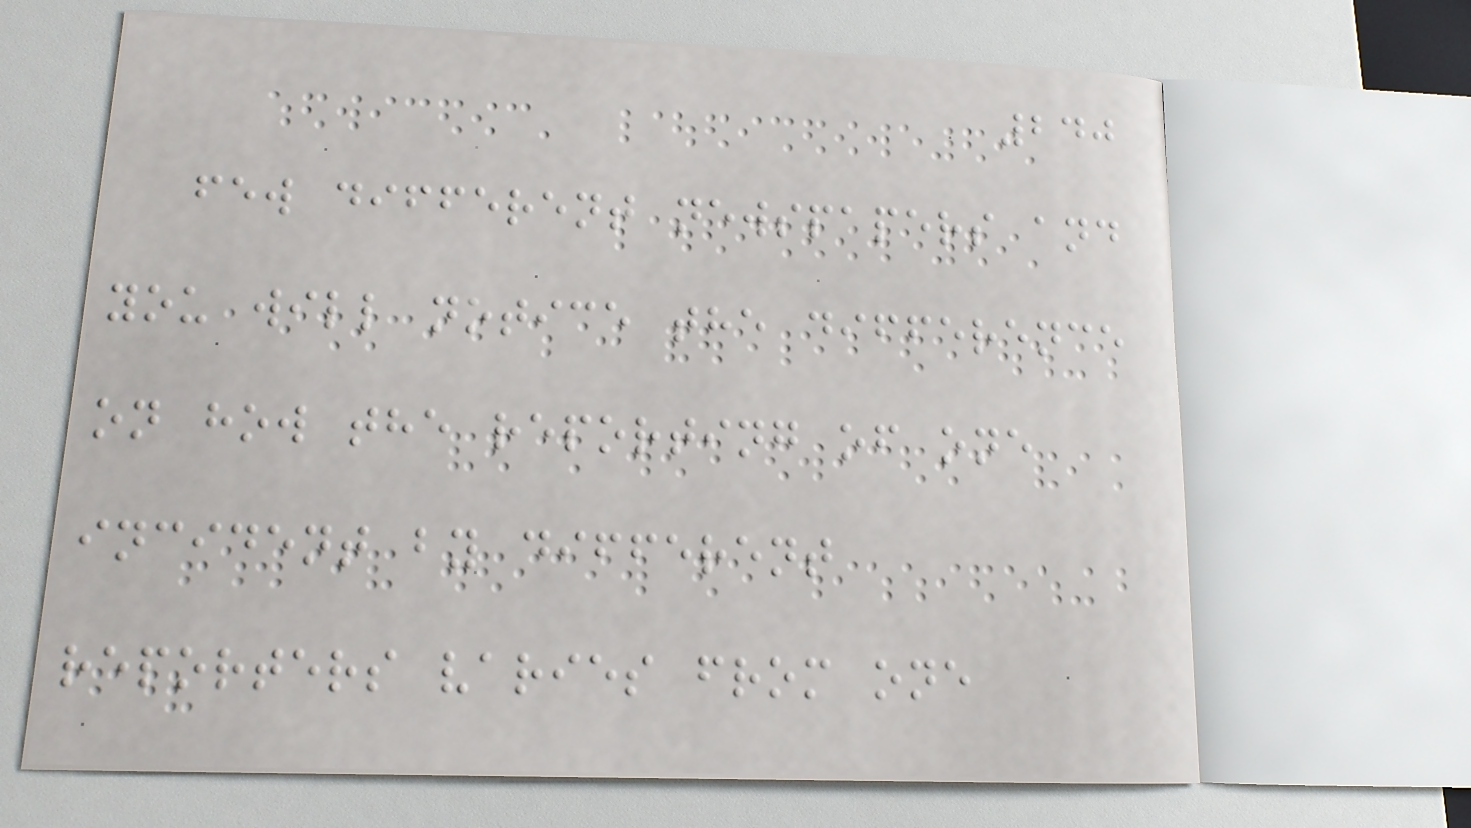240
few different newspapers and
you will notice the difference
on how the reporting of one
incident by different
reporters varies from one
